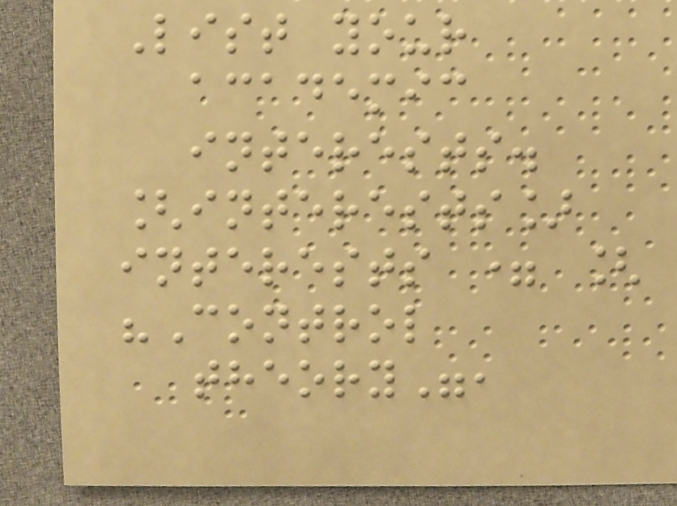List your
academic
interests.
[interests]
interests = [
"Control
theory",
